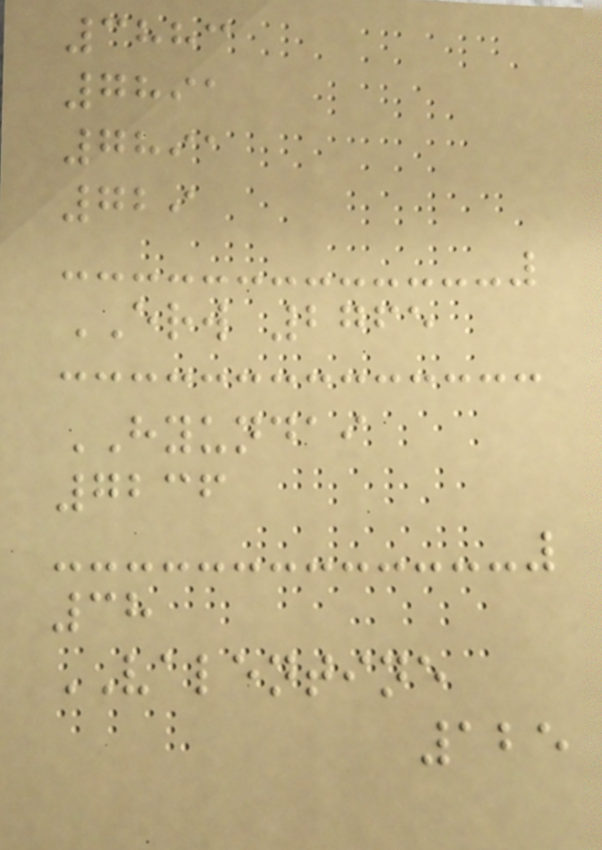3883
7891
7891
729
ERW 2765
HYUNDAI
7236
38
VALENTINE
125
